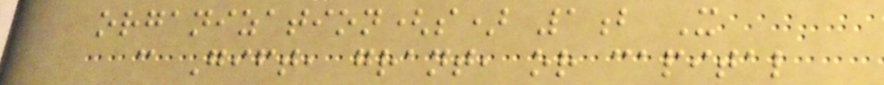organization(s) 1b X
c Gift, grant, or capital
